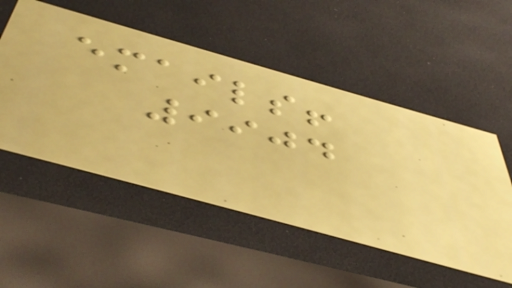emails!
9904
